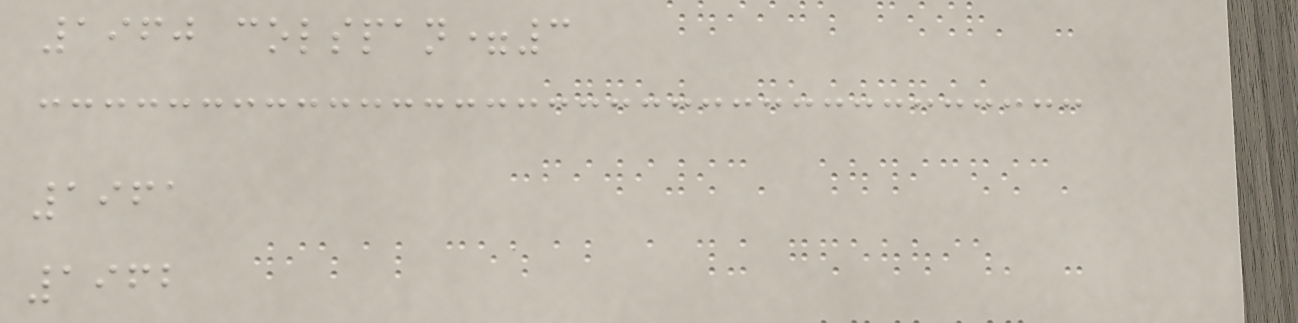1960 colspan=3
1961
1962
